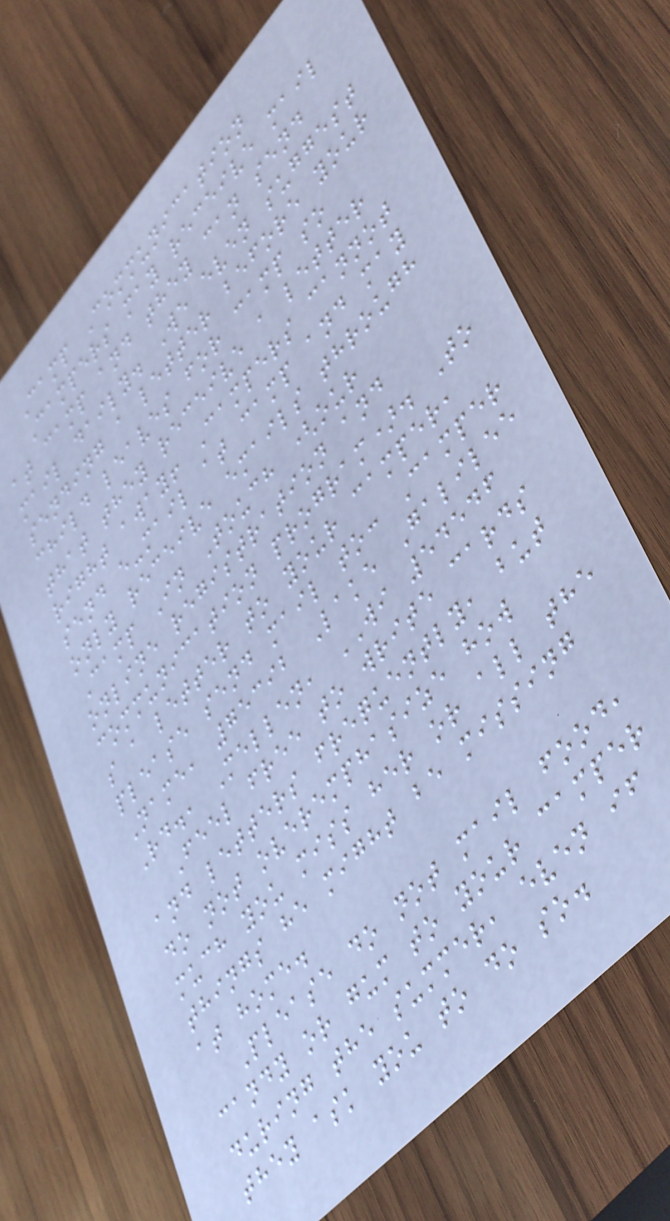Camp Communication
Campers may receive mail
at camp and they can send
mail daily. We even suggest
sending a letter before your
child leaves for camp so
that they receive a letter
right away! Campers cannot
send e-mail at camp and may
only receive emails through
Camp In Touch (our
online registration and
communication program). To
s a letter to your camper,
please send mail to: Camper
Name, 75392 Lake Galilee
Rd., Mellen, WI 54546
Feel free to write cards
and letters frequently, but
do not overemphasize how
much you miss her or all the
things he might be missing
at home.
Please do not mail food,
candy or gum to your camper
during the summer, even if
they ask you to do so.
